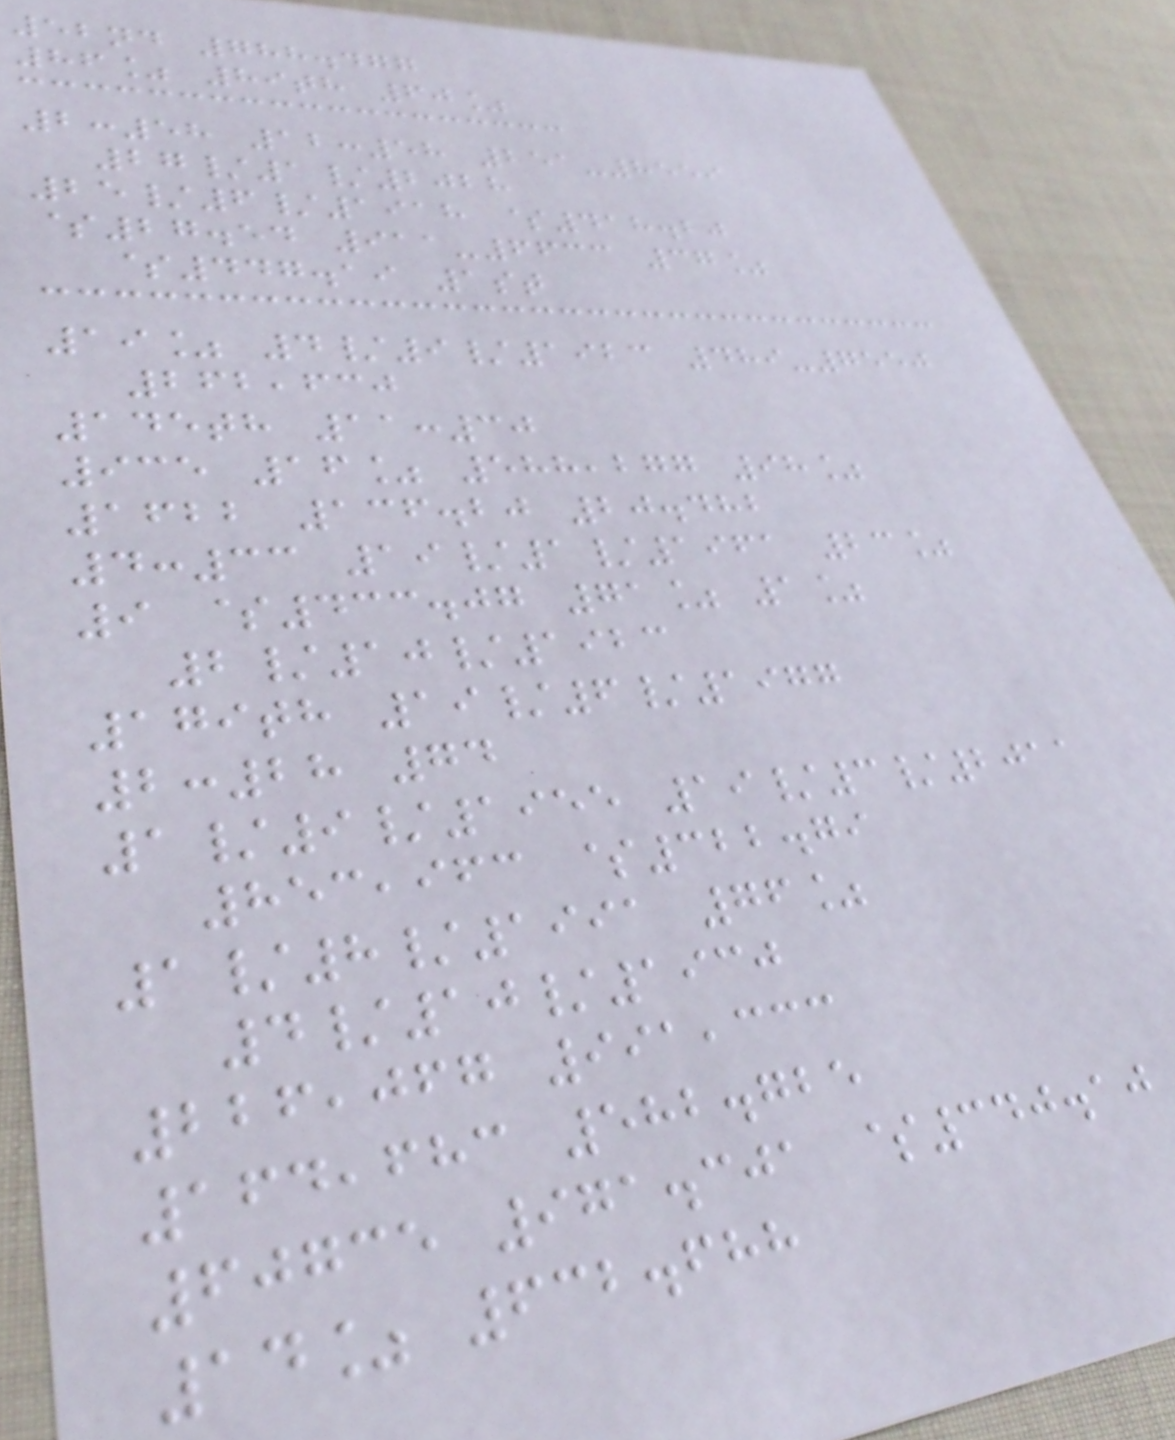52nd 788.477
86% 89th 60%
2:58 12:58 251-8559
27/1/2028
25/6/1918 $418.20
$27.54 911-6633 37%
$447.19 1st
19% 4/9/1923 489-7550
262,630
145th 11:30
935 16% 588,277 98%
1622 136.20 20.482
4:33 19/1/1961 23%
9 $433.07 71% 1%
2/10/1923
179th 19/6/1977
2:28 74
1/9/1955 19/3/2011
853,963 $322.79
1/8/1991 76%
4/10/1930
226,067 991,333
164,683 582.725
60735 971.301 $340.10
14% 632.688
